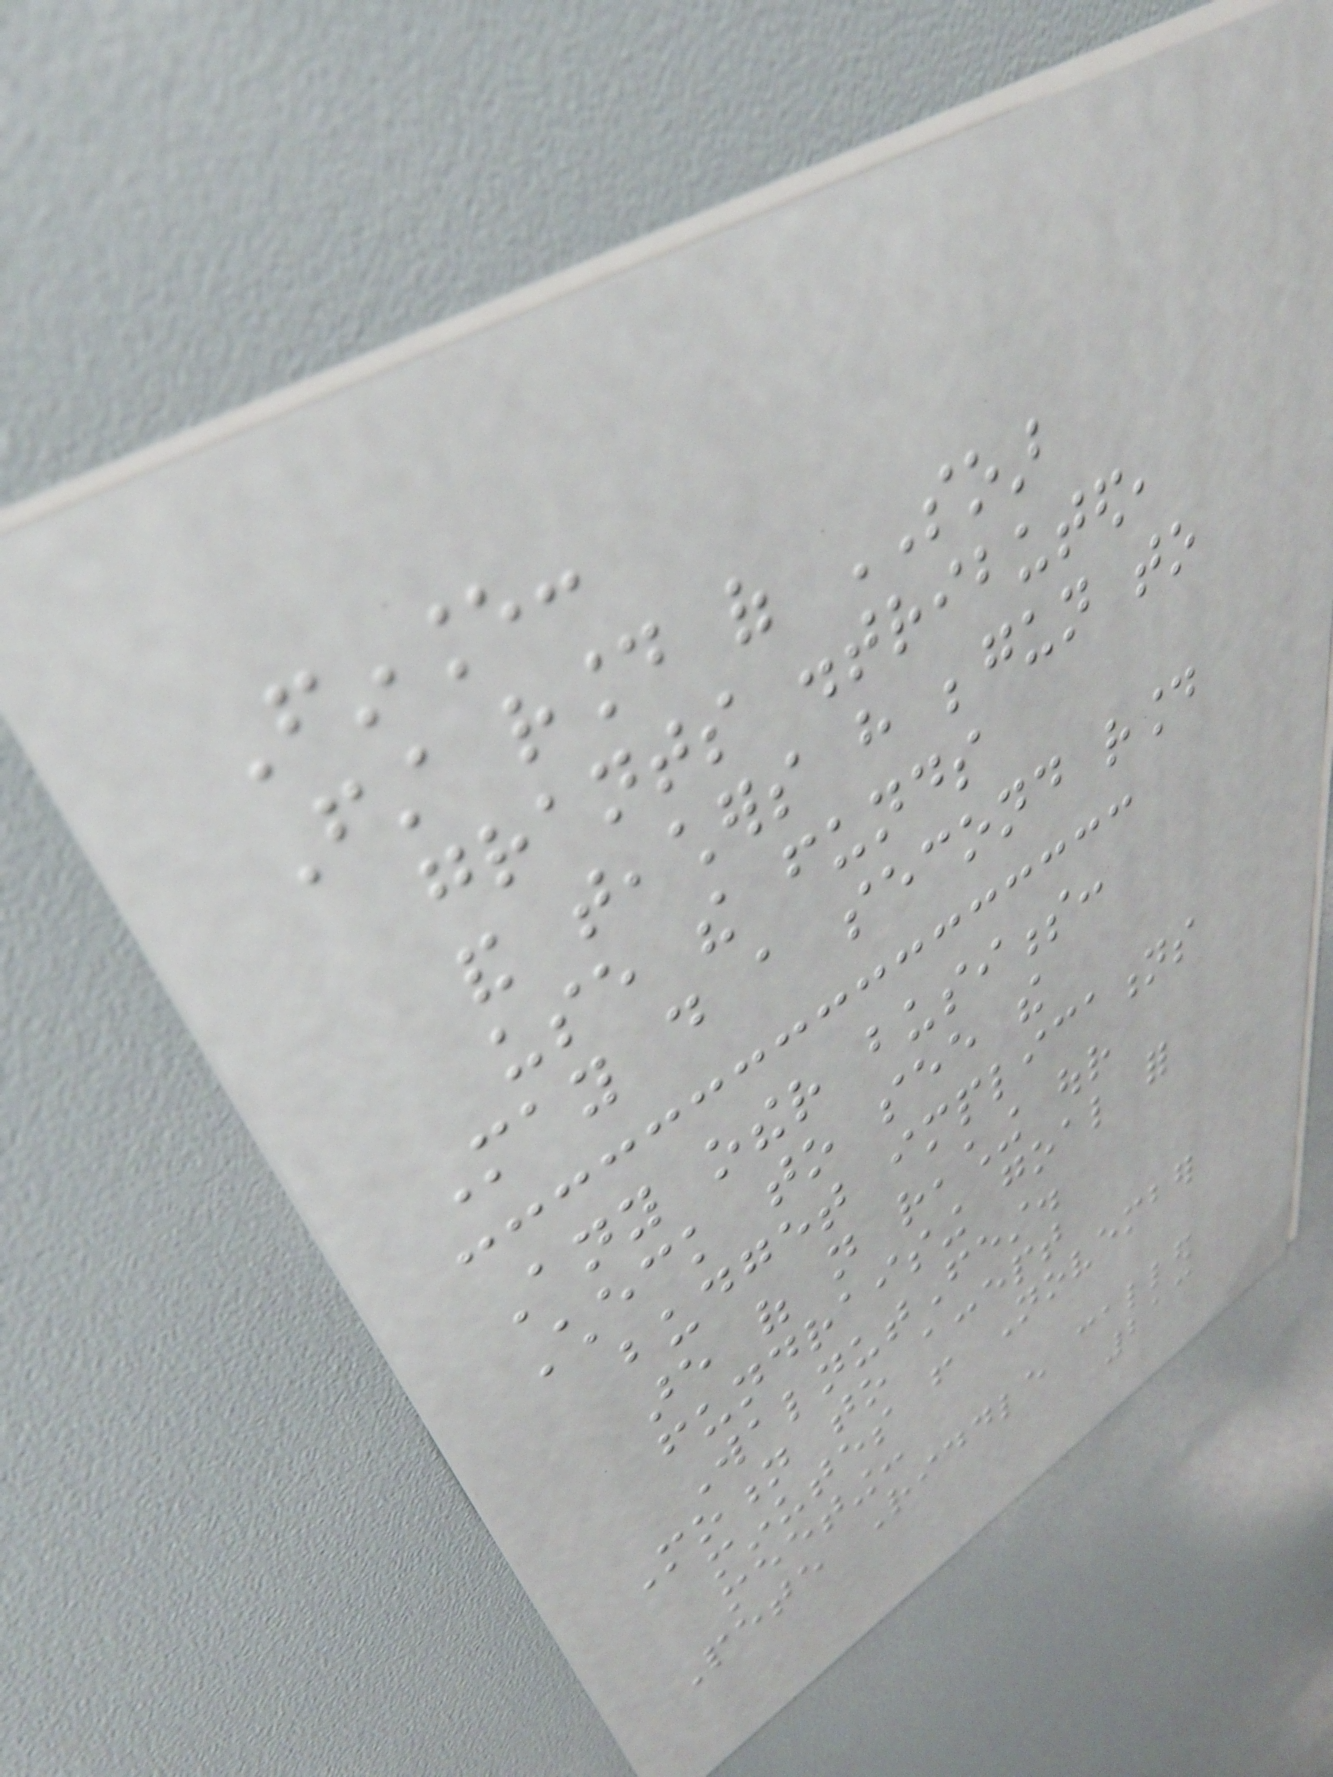Finance:
First round of SOAR
grants distributed,
and teachers have begun to
use the funds
May do a second round
Any other business:
Check to see the
budget implications
are of not reaching our
fundraising goal for
WalnutFest.
Motion to accept
minutes from November
meeting:
Pete Riddle called
213
